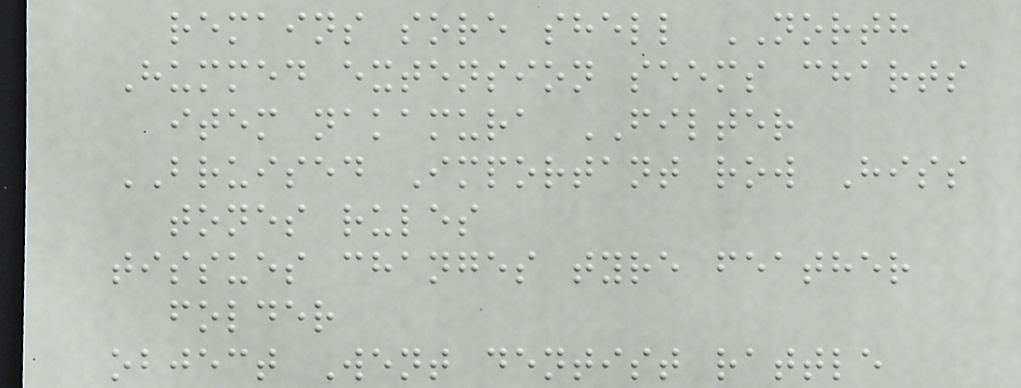remains sore shell NORTH
Hummed extension seems charts
item nakamura FILTER
BRUISED Important row Hiss
tones rules
tissues changes tyre feather
folder
object Went dentist rattle
